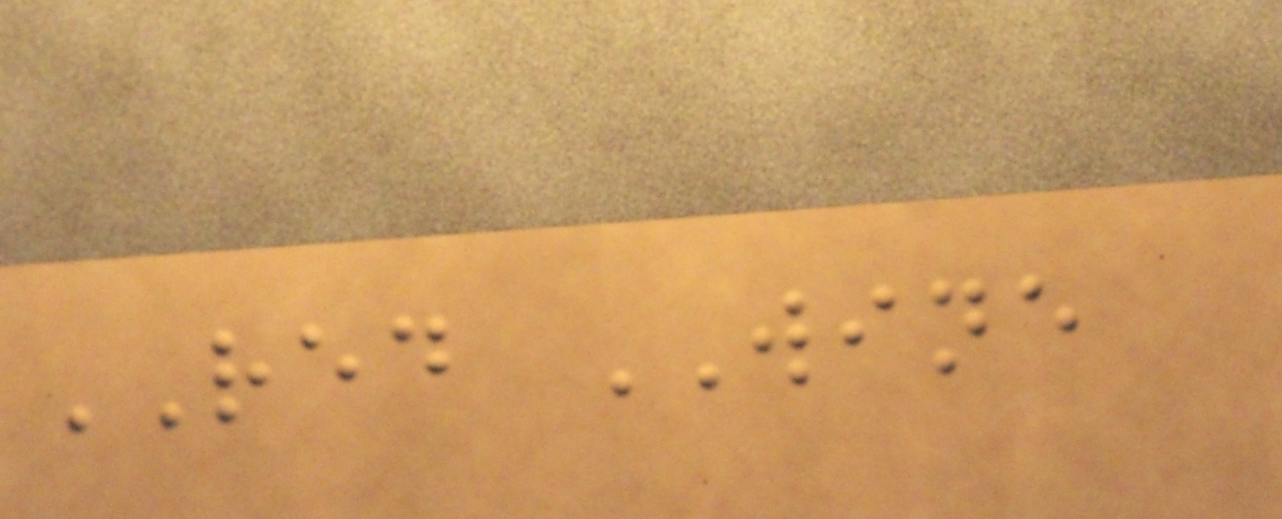RED WINE
